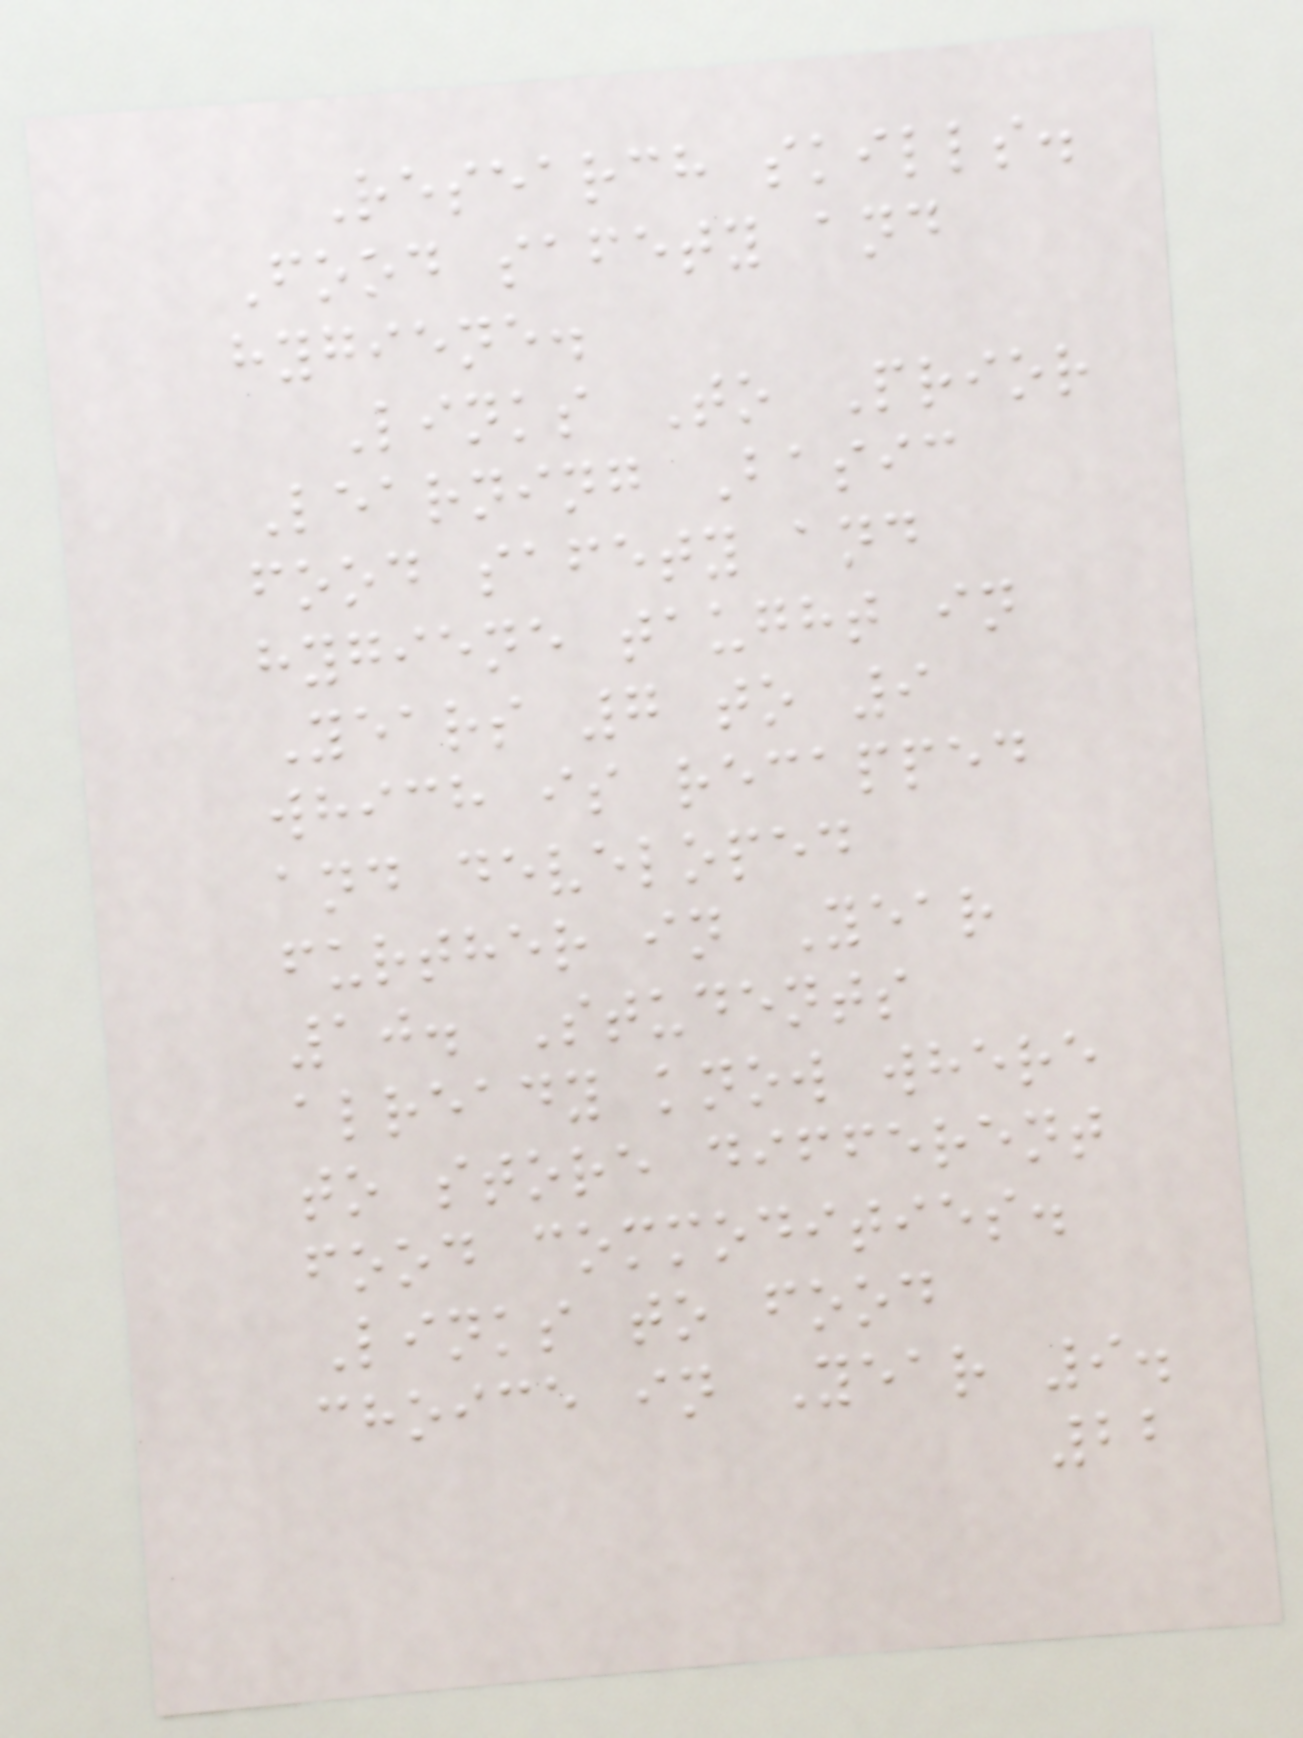Research skills.
Food safety and
hygiene.
Links To Prior
Learning Basic
food safety and
hygiene taught in
Years 7 to 9
which is recapped
and developed
further in Year
10. Students
already know where
to store different
food commodities.
Links to food
choice in Year 9.
22
